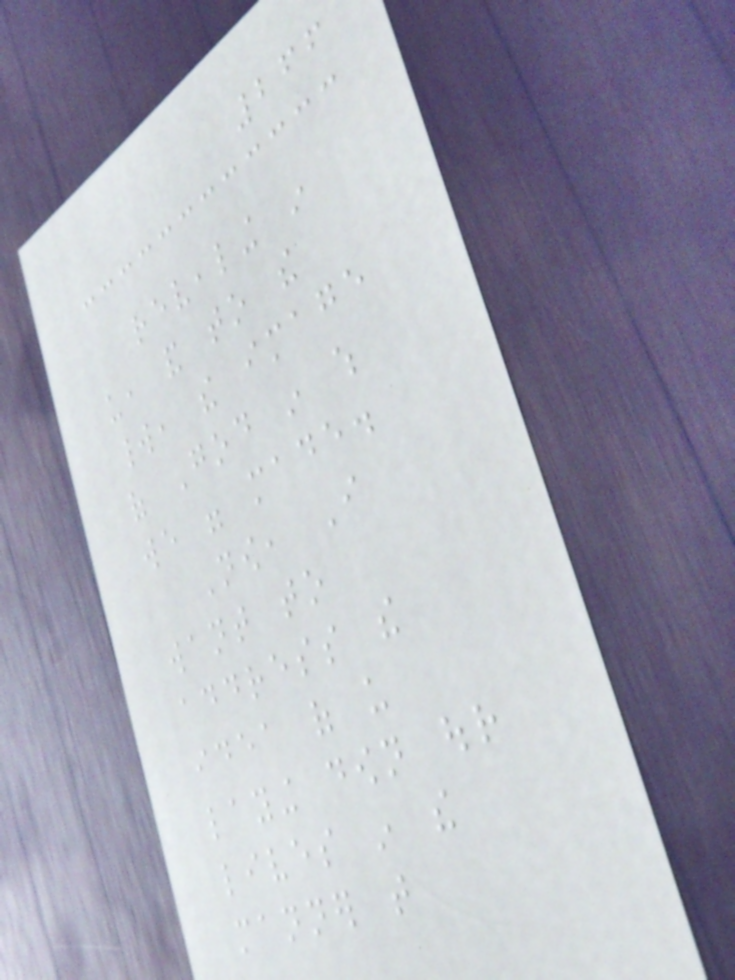266
revealing in
us, and to the
world, the image
of God in which
we were made.
Now, I
want to
address the
idea of us
laying down our
lives in the
manner that
